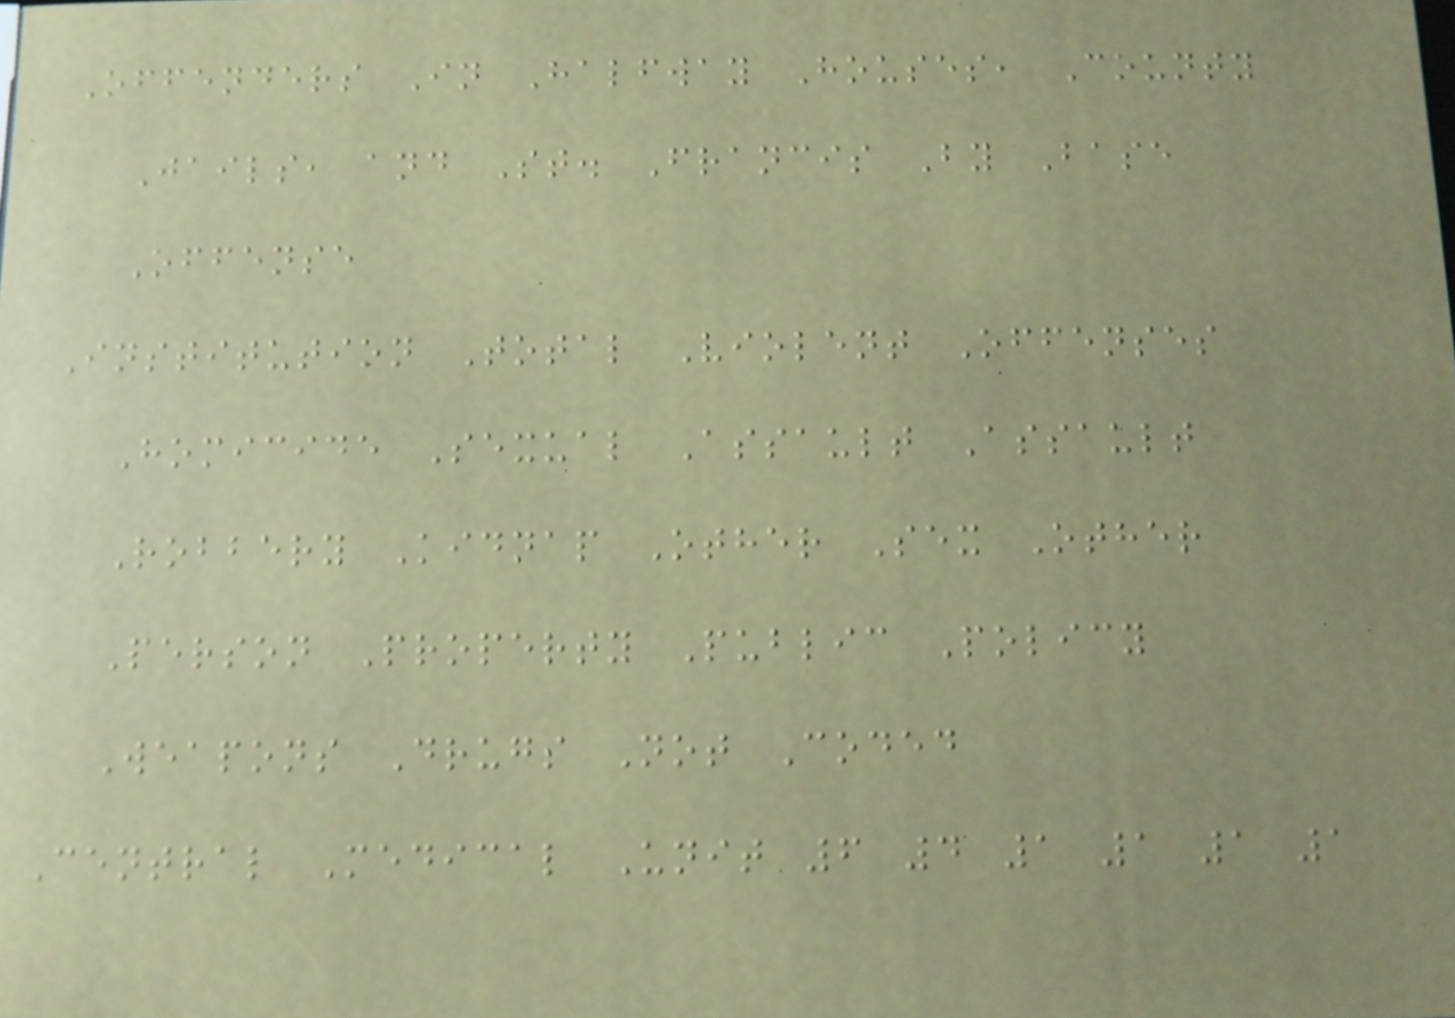Offenders In Halfway Houses, County
Jails, and St. Francis By Base
Offense
Institution Total Violent Offenses
Homicide Sexual Assault Assault
Robbery Kidnap Other Sex Other
Person Property Public Policy
Weapons Drugs Not Coded
Central Medical Unit 6 4 1 1 1 1
